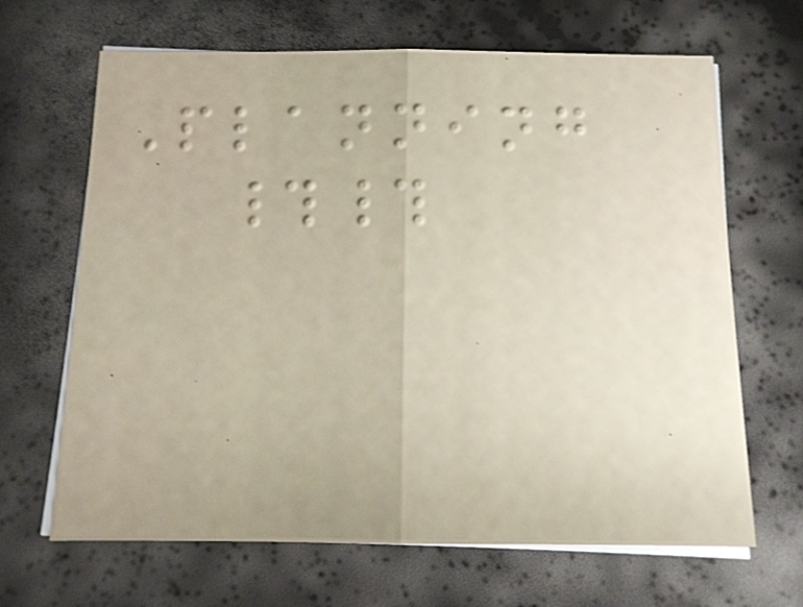Planning
##
